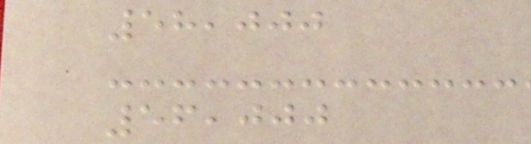58,000
56,000
